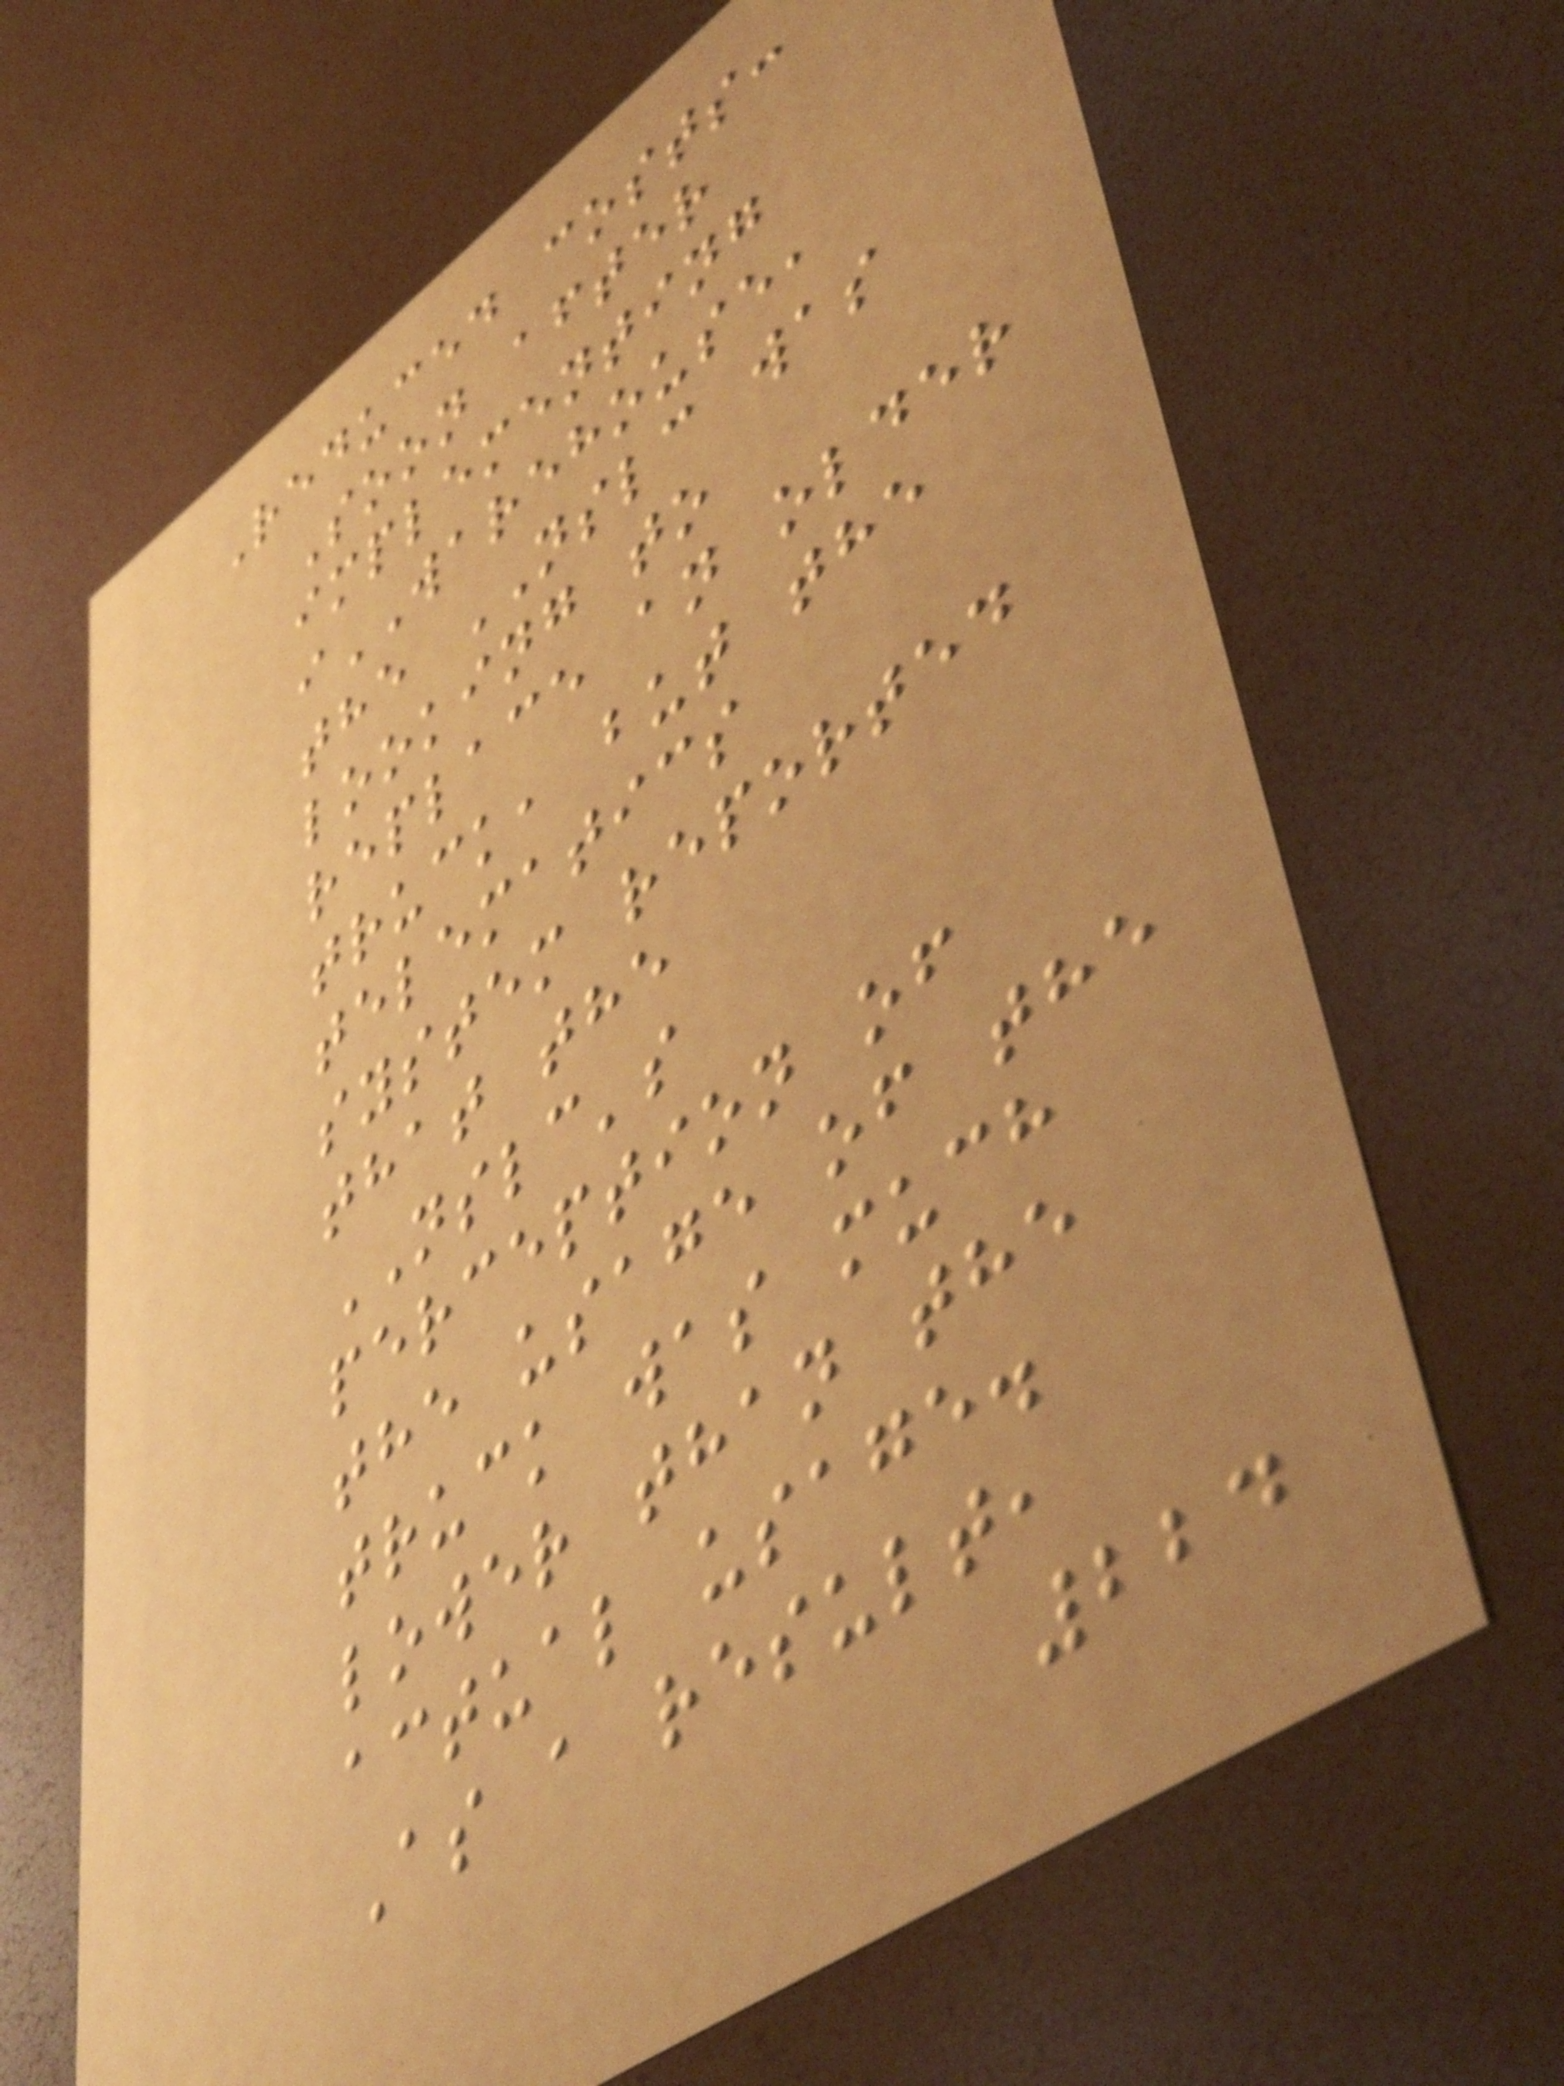Reduced costs:
Soon after
implementing
iWAREHOUSE,
the NSLC was
looking to
replace an older
truck, but the
telematics
system reported
that the
NSLC's
perception of
the usage of the
truck was much
lower than the
actual usage.
As a result,
224
